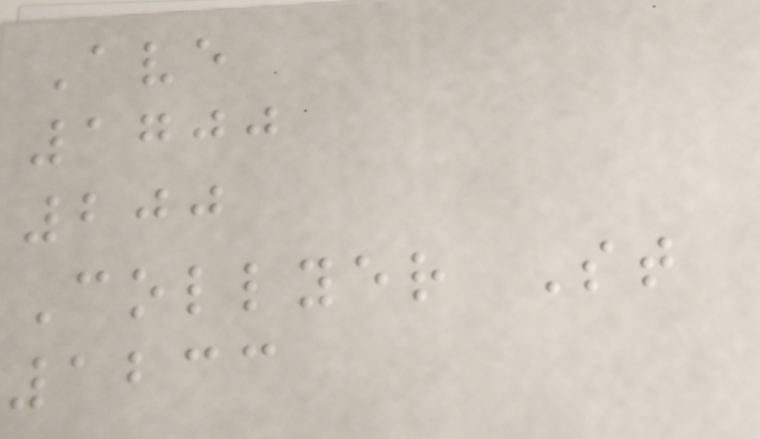Ave
1700
200
Collyer St
1233
